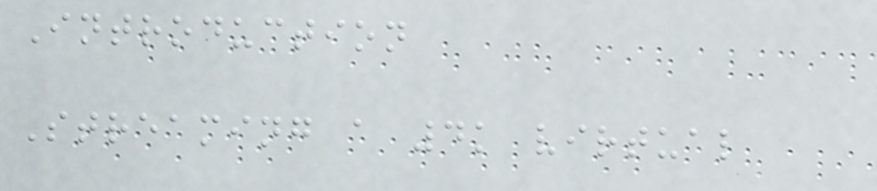Introduction
Streaming a 4k virtual
